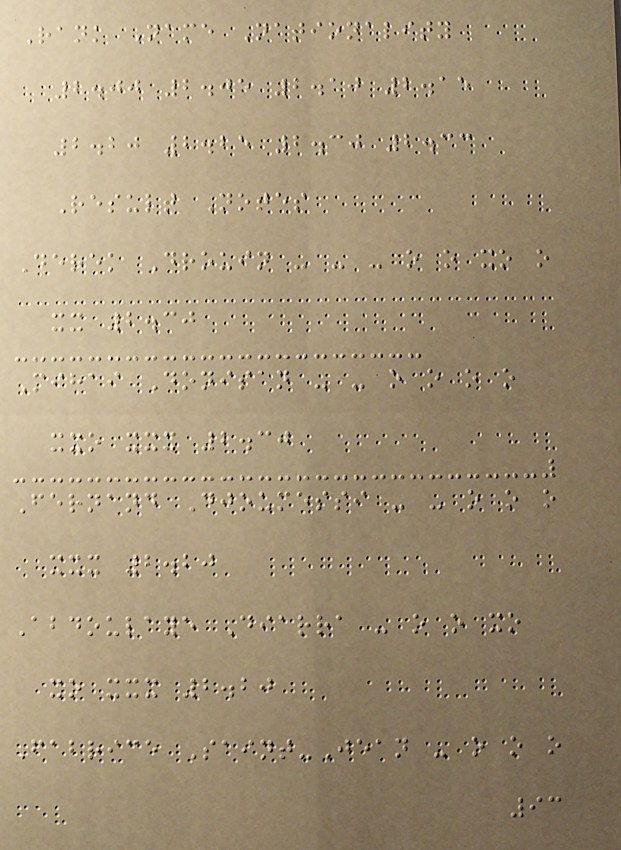Rank Name Nationality
2.00 2.05 2.10 2.15
2.20 2.25 2.30 2.33
Result Notes
Derek Drouin - - - o o xo o
xx 2.30
Mihai Donisan - - o o o o
xxo xxx 2.30
Fernand Djoumessi - - o o o
xxx 2.20
Abdoulaye Diarra - o o xo
xo xxx 2.20
Fabrice Saint-Jean - o o o
93
